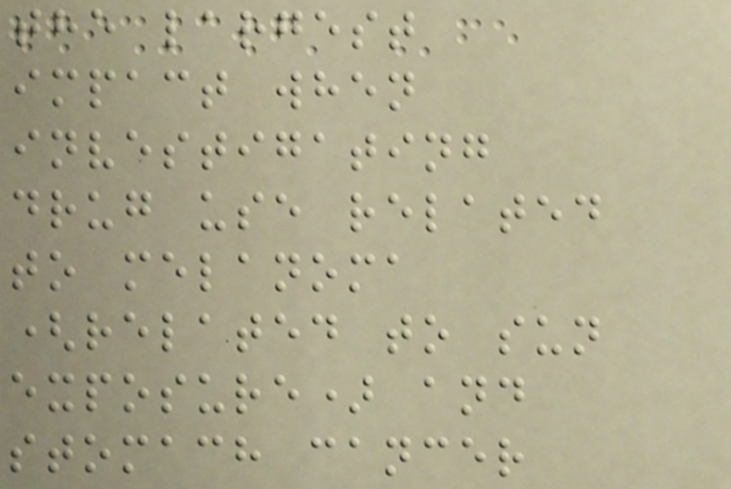the largest
impact when
investigating
drug use related
to melanoma
(related to sun
exposure) and
stomach cancer
